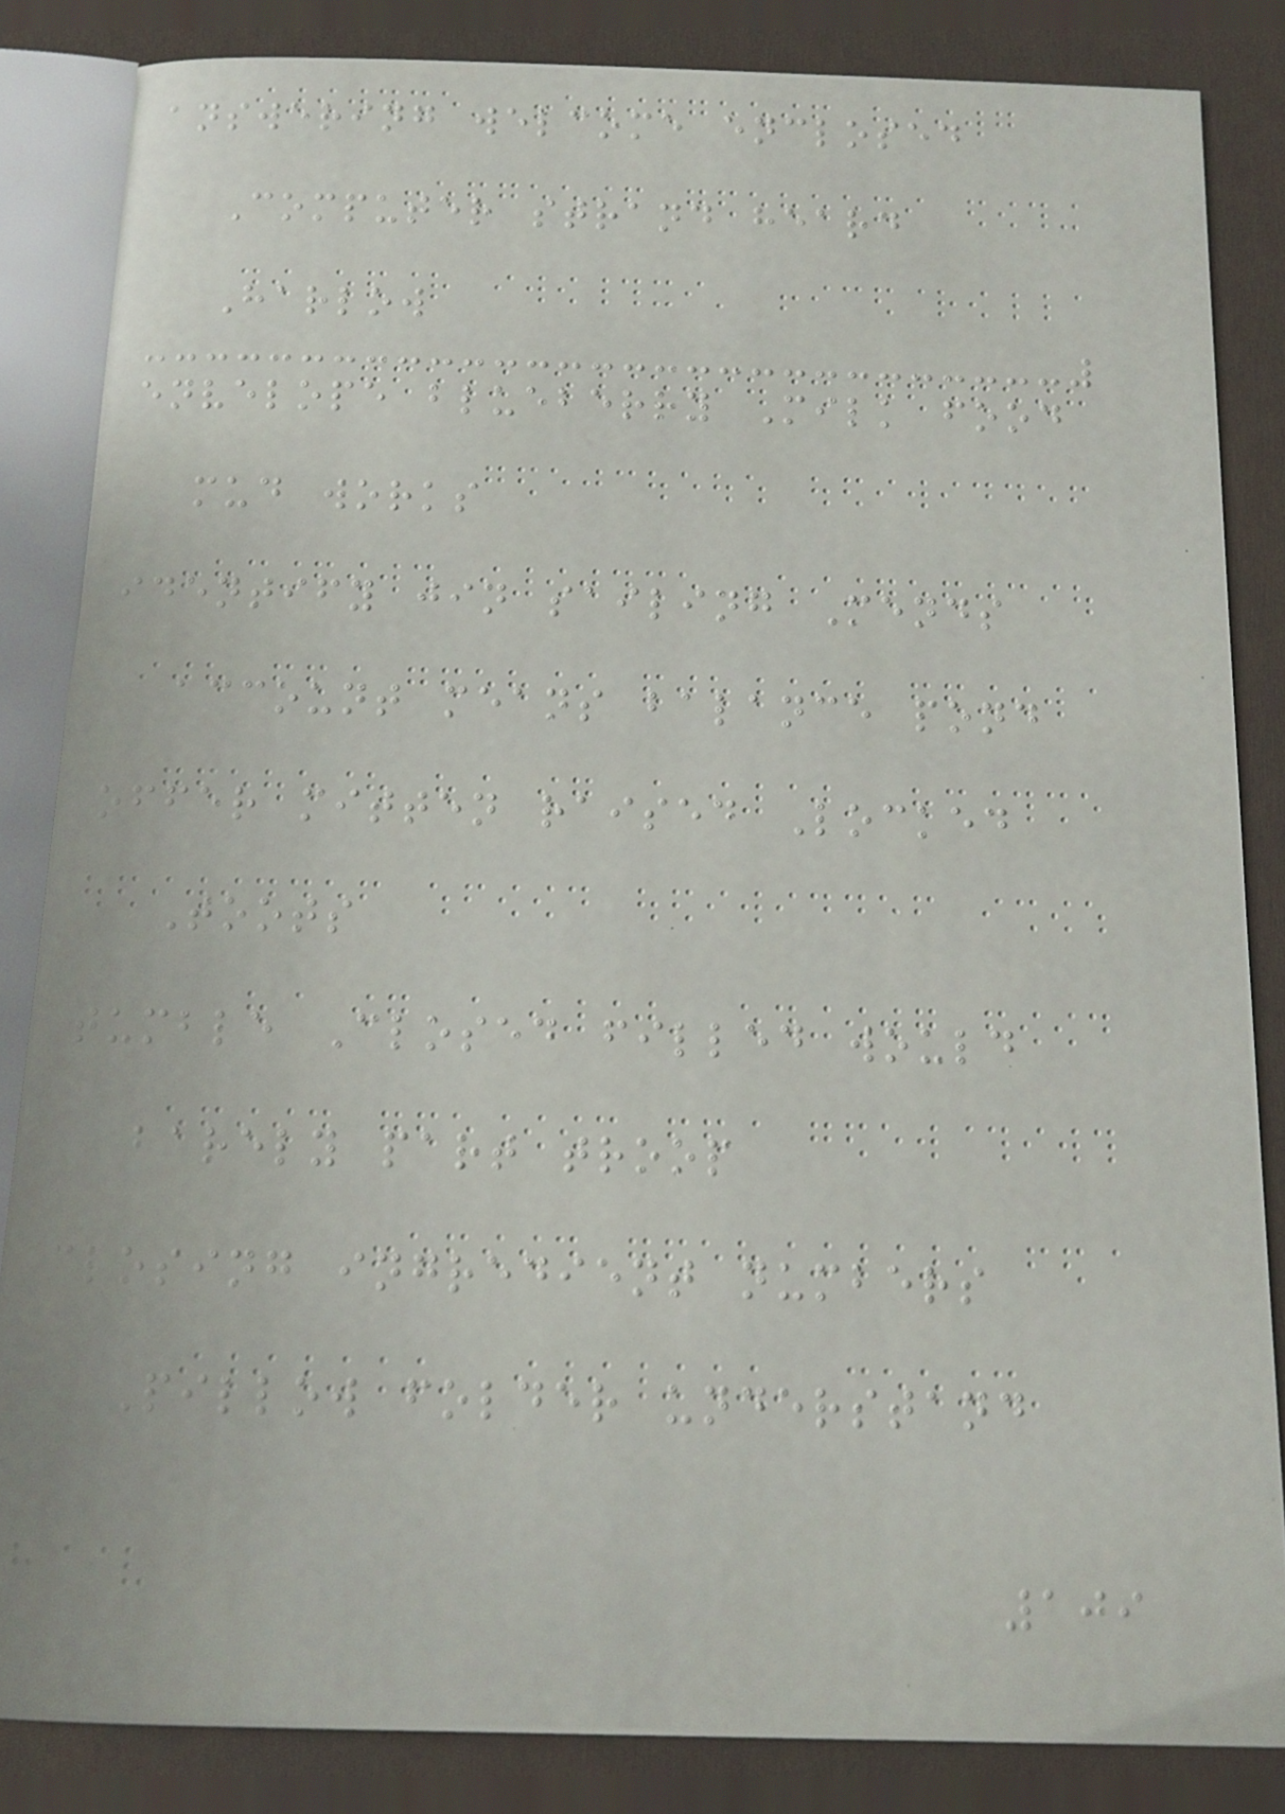answering welcome enclosed
Computer strand heard
Harlow
envelope blueberry Milk food
mud works
identify jin sailing Mends
account means balance pond
offer mitten raised Locked
Toots
tumble Closed filled would
barely part troop
closing ingredient numbers
Pillow folder understand
109
